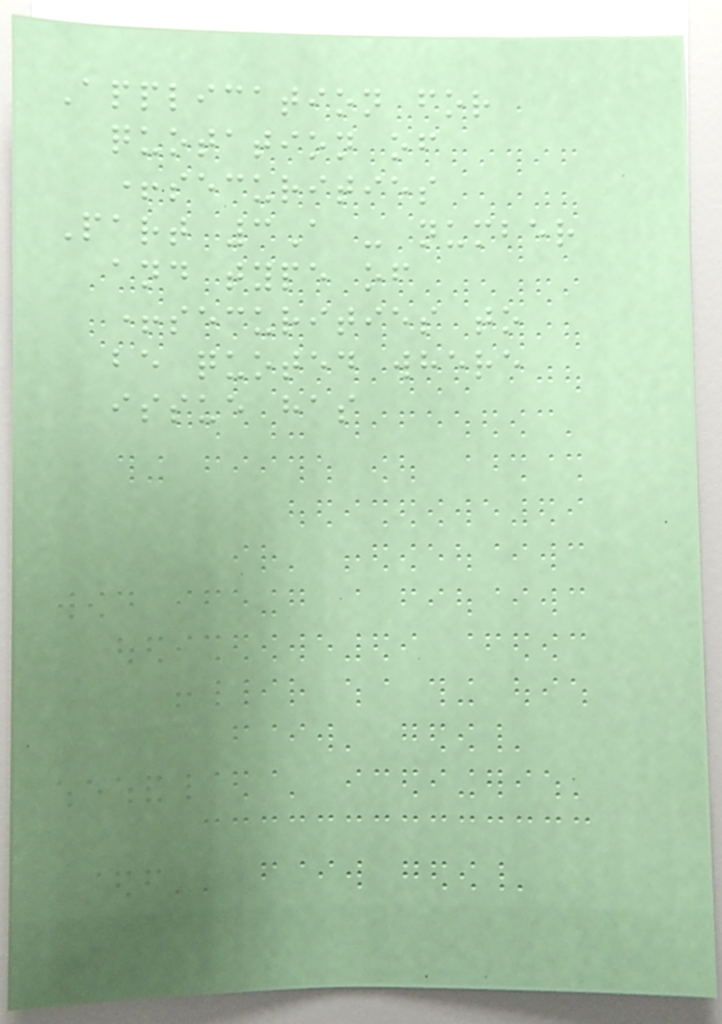Application for
quotation of
+securities
Part 3A - number
and type of
+securities to
be quoted where
issue has
